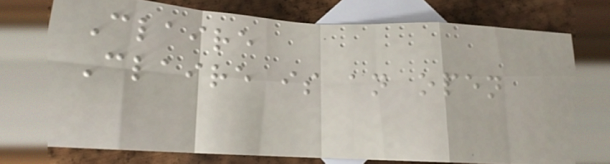Claire
Claire is an open
